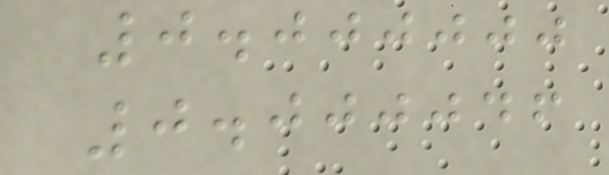0.000000
0.000046
